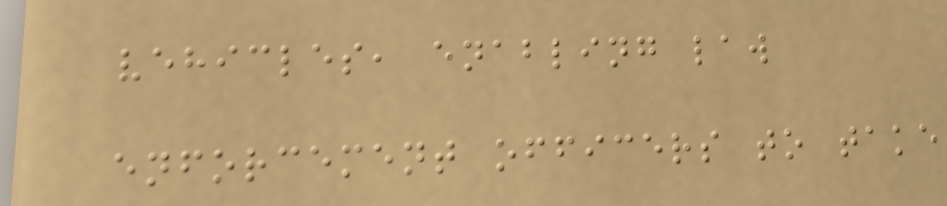vehicles, enabling law
enforcement officers to take
